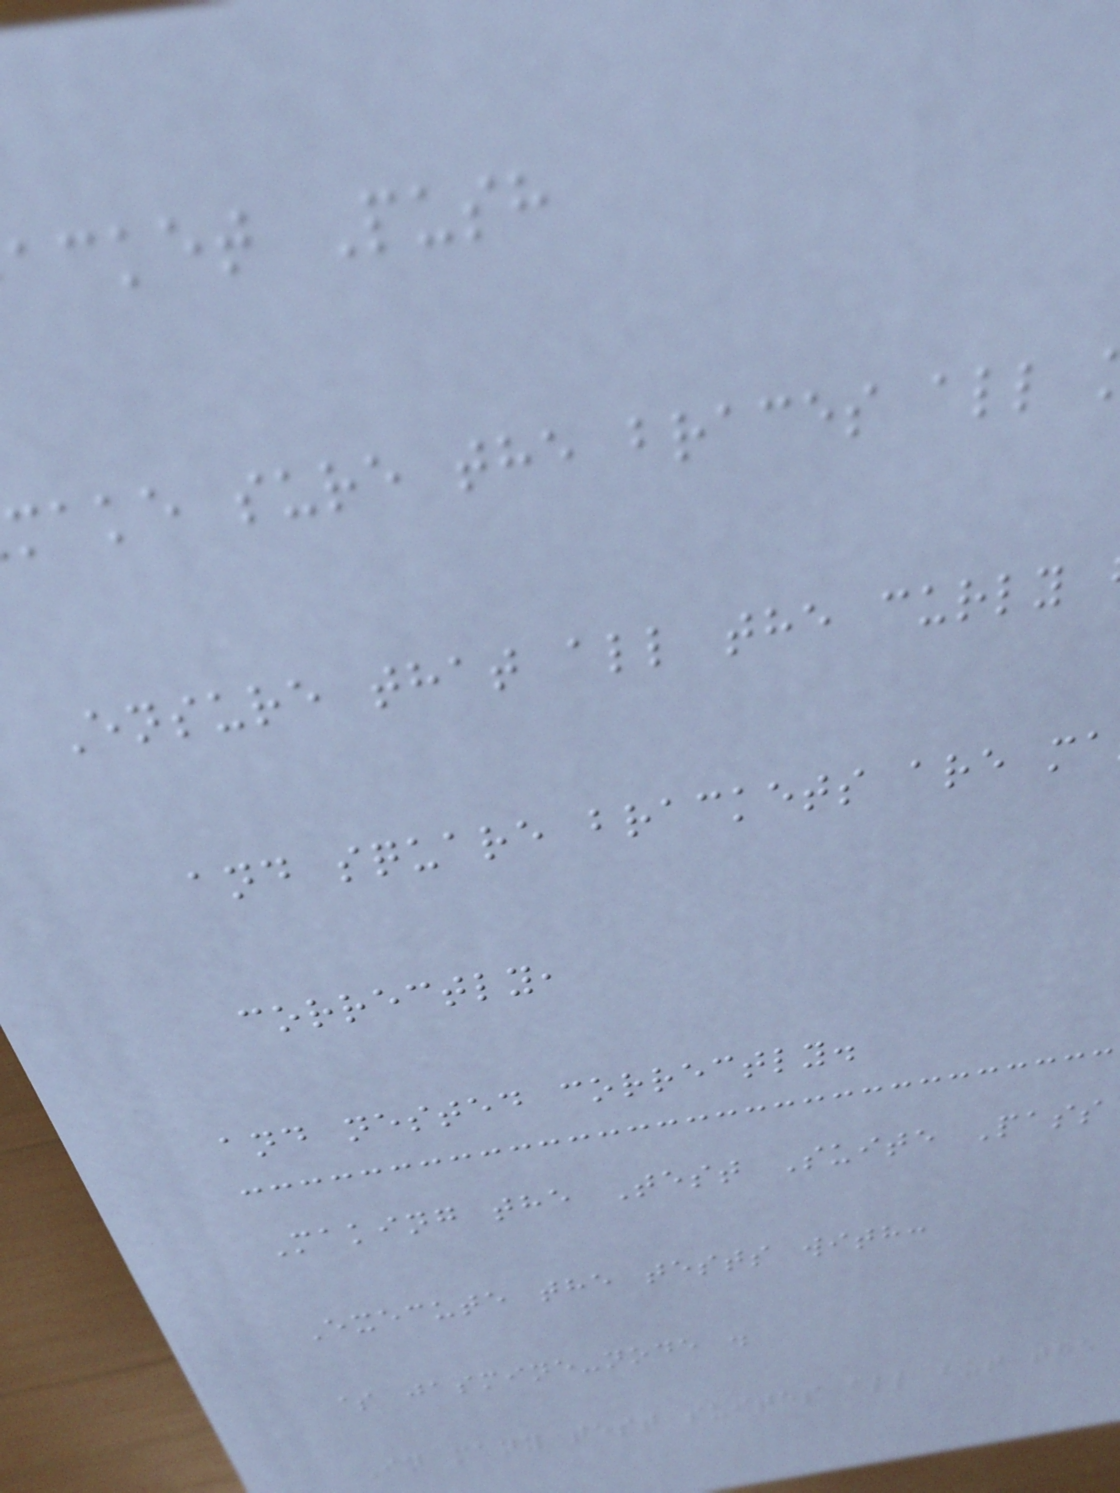acket Push
make sure the braces all
Ensure that all the curly
and square brackets are ma
correctly,
and nested correctly.
Making the Test Suite Pass
Execute the tests with:
$ jasmine-node .
In many test suites all but the
